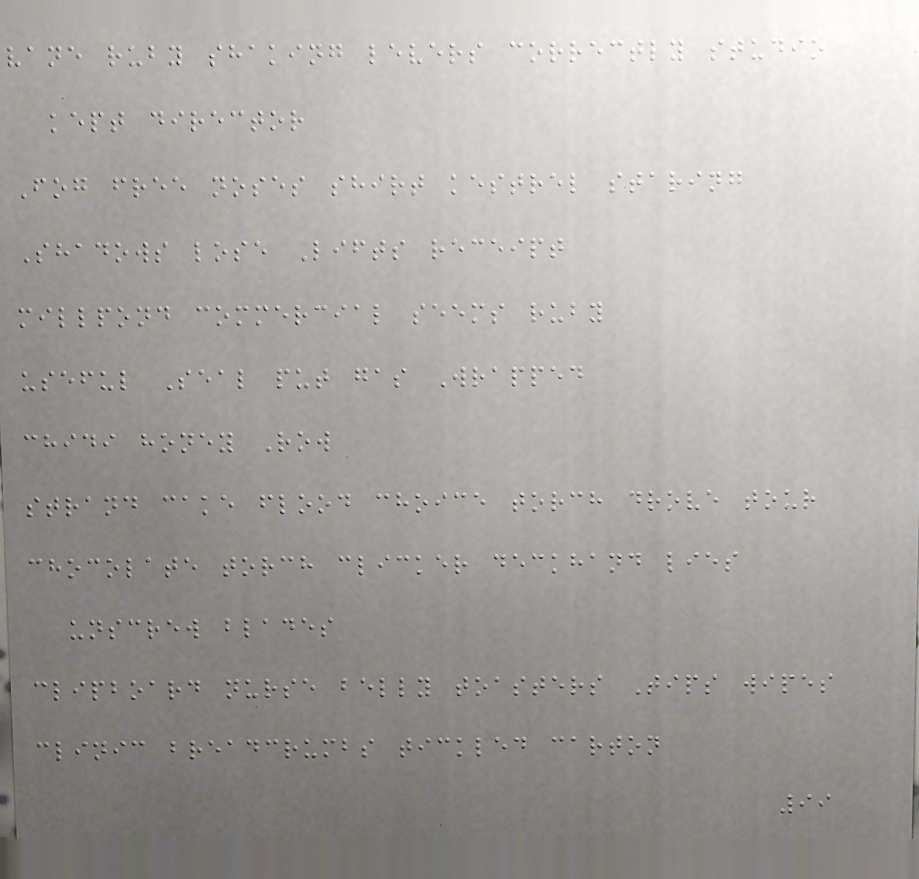vane ruby shaking levers correctly studio
kept director
Fog free noses shirt kestrel staring
Shadows lose Lifts receipt
millpond commercial seems ruby
useful Seal put gas Wrapped
chidi honey Row
strand cake flood choice torch drove tour
chocolate torch clicker deckhand lies
unscrew blades
clipboard nurse belly toasters Tips wipes
clinic breadcrumbs tickled carton
99
